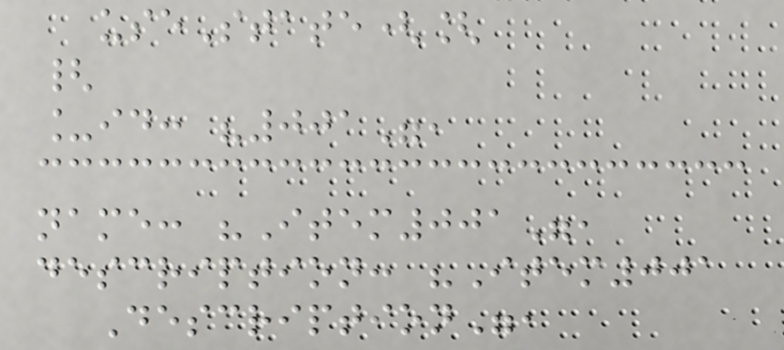useState([
{
_id: "001",
name: "Item001",
description: "Item001
Description",
